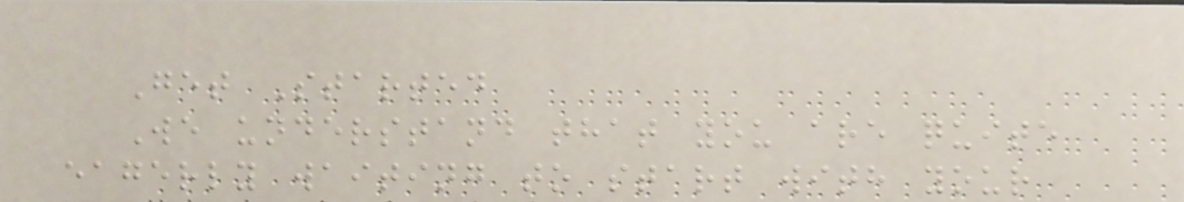Get Started
We understand that you are quite
eagerly waiting to start with your
